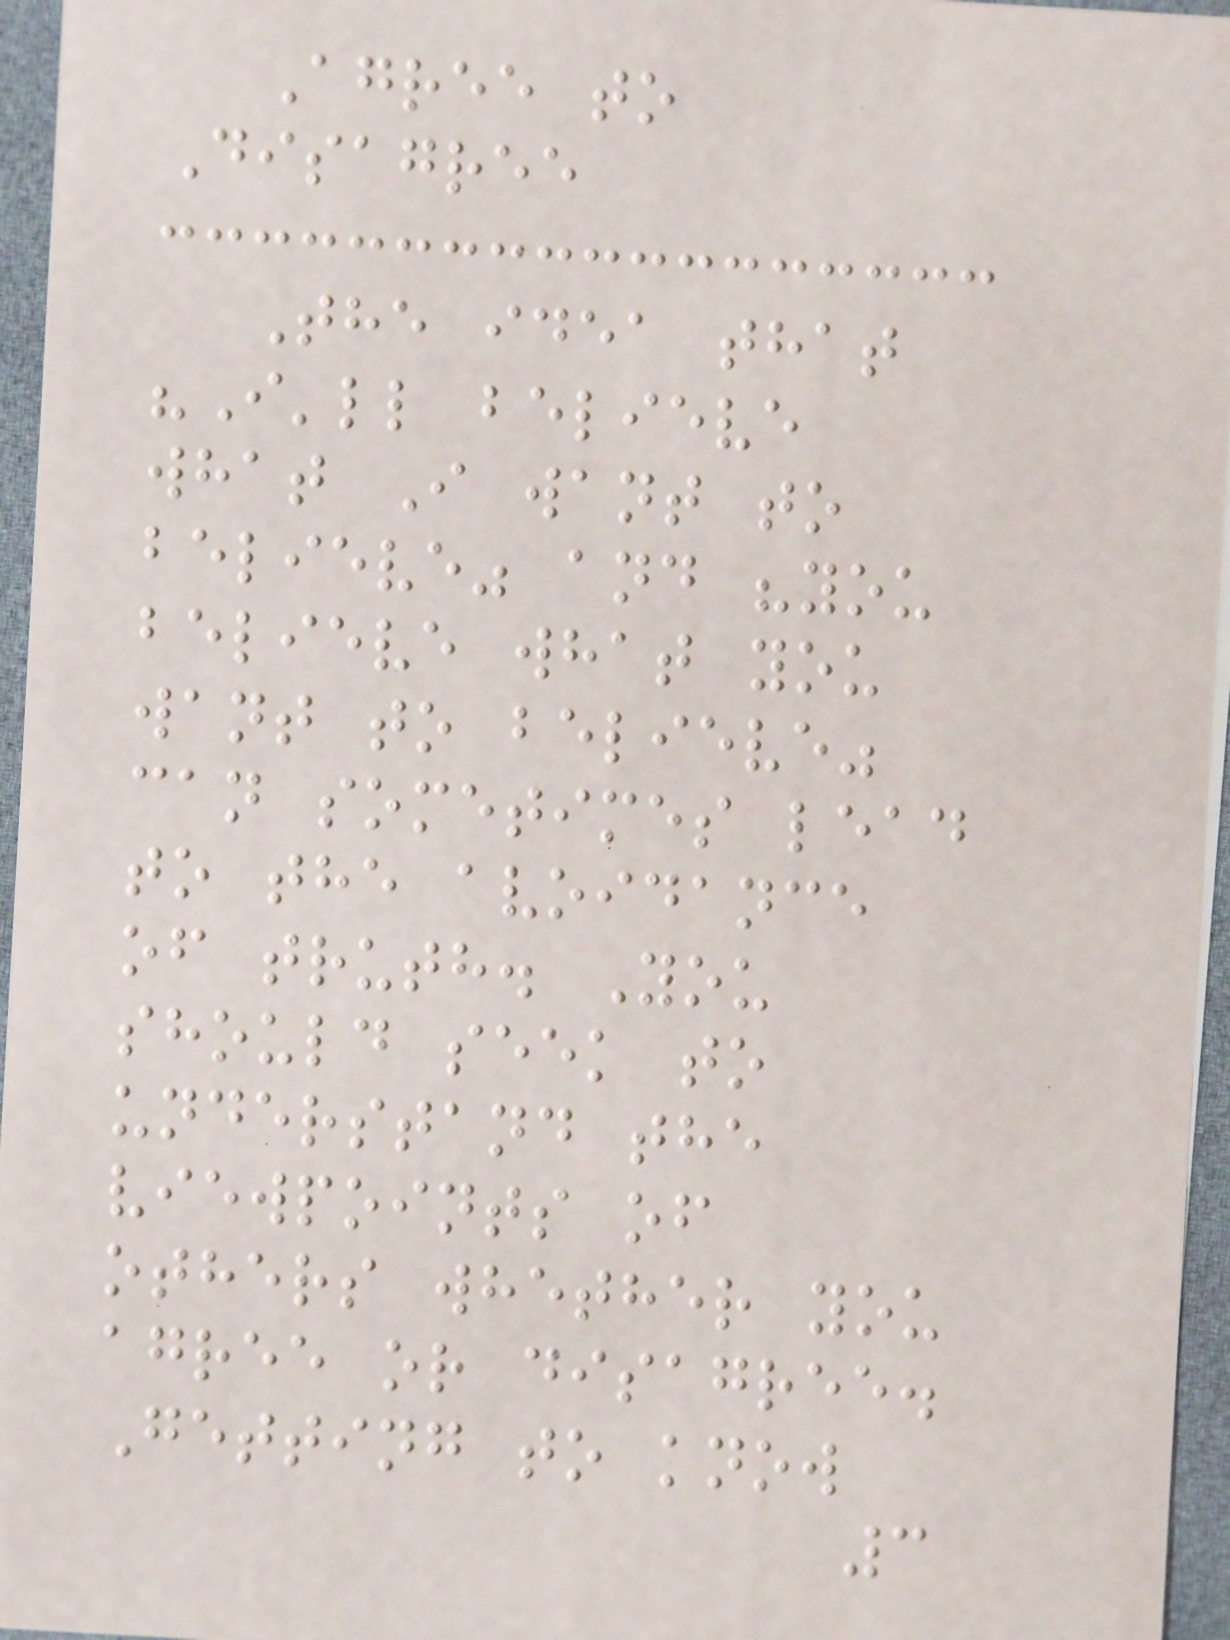Agree to
Disagree
The idea that
"I'll believe
what I want to
believe" and "you
believe what you
want to believe"
can sometimes lead
to the avoidance
of truth. You
should seek to
understand the
viewpoints of
others whether you
agree or disagree.
Getting to know
3
